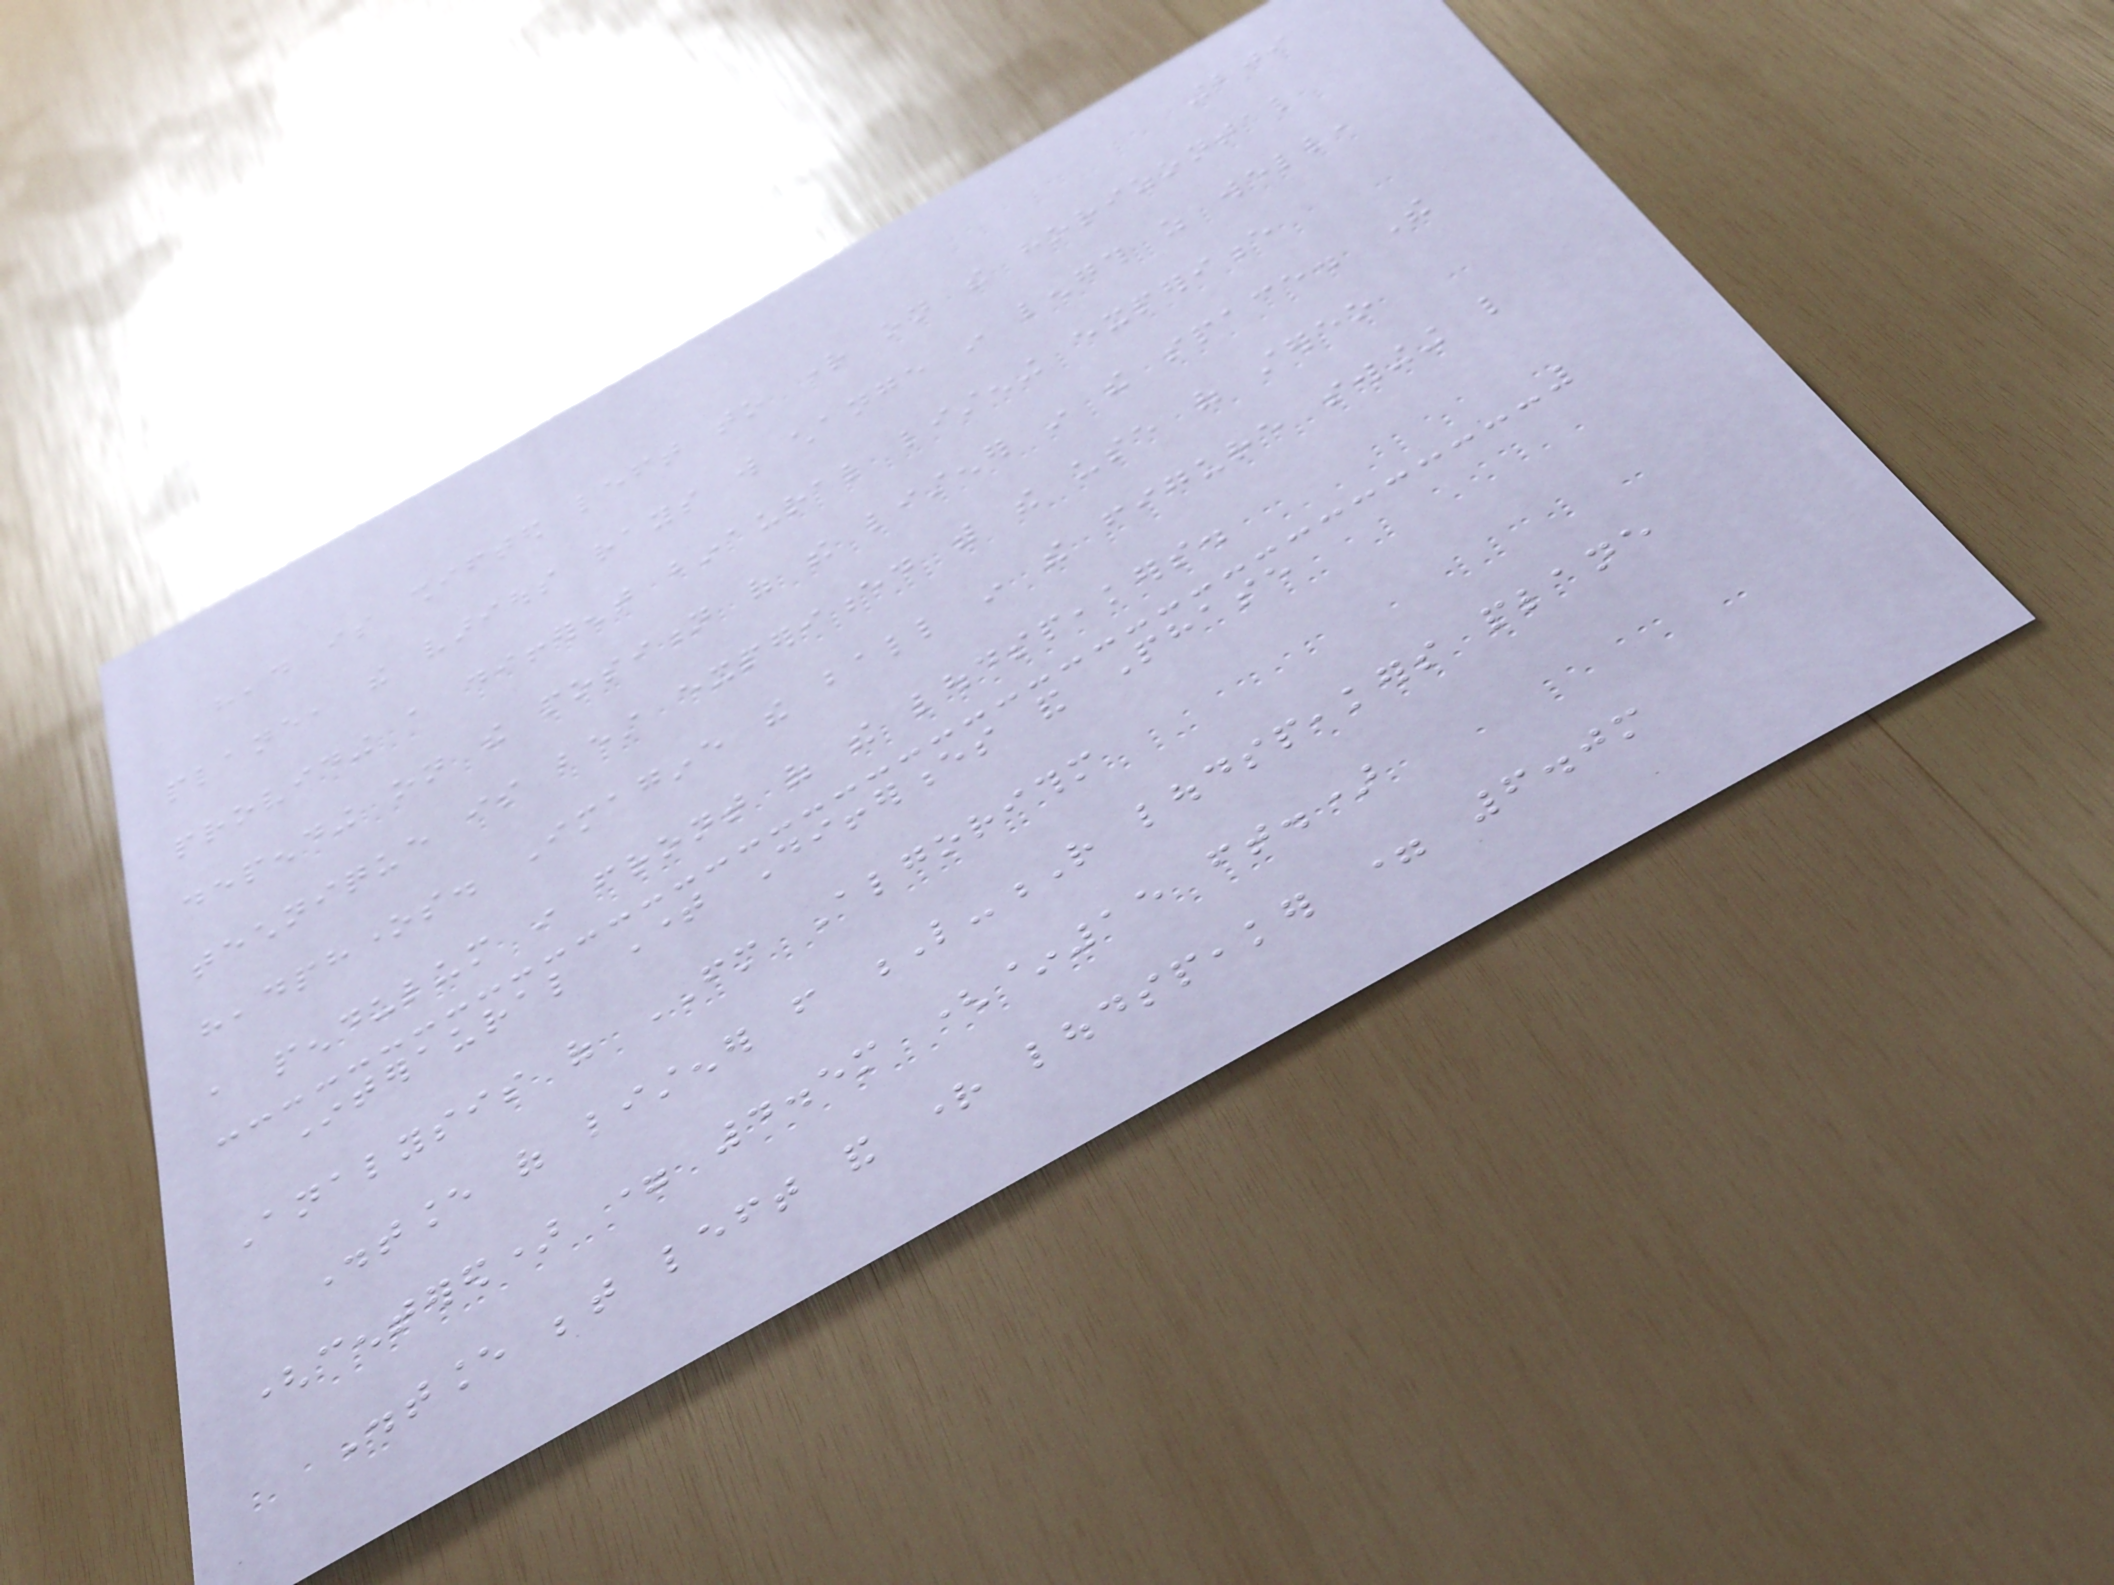209
head is shifted left to right on the horizontal
plane, the various rays will change in length as well,
providing a different binaural listening experience
depending on the position of the listener in the space. The
technique is best experienced with the use of stereo
headphones. Imagine the ball in the figure swinging like
a pendulum in front of the loudspeakers.
Interaural Time Differences and Phase
Analysis of FM Algorithm
Distance of listener from L-R loudspeakers plane
(centered) = 4.5m (~15 ft.)
Distance between left and right loudspeaker = 6.0m
